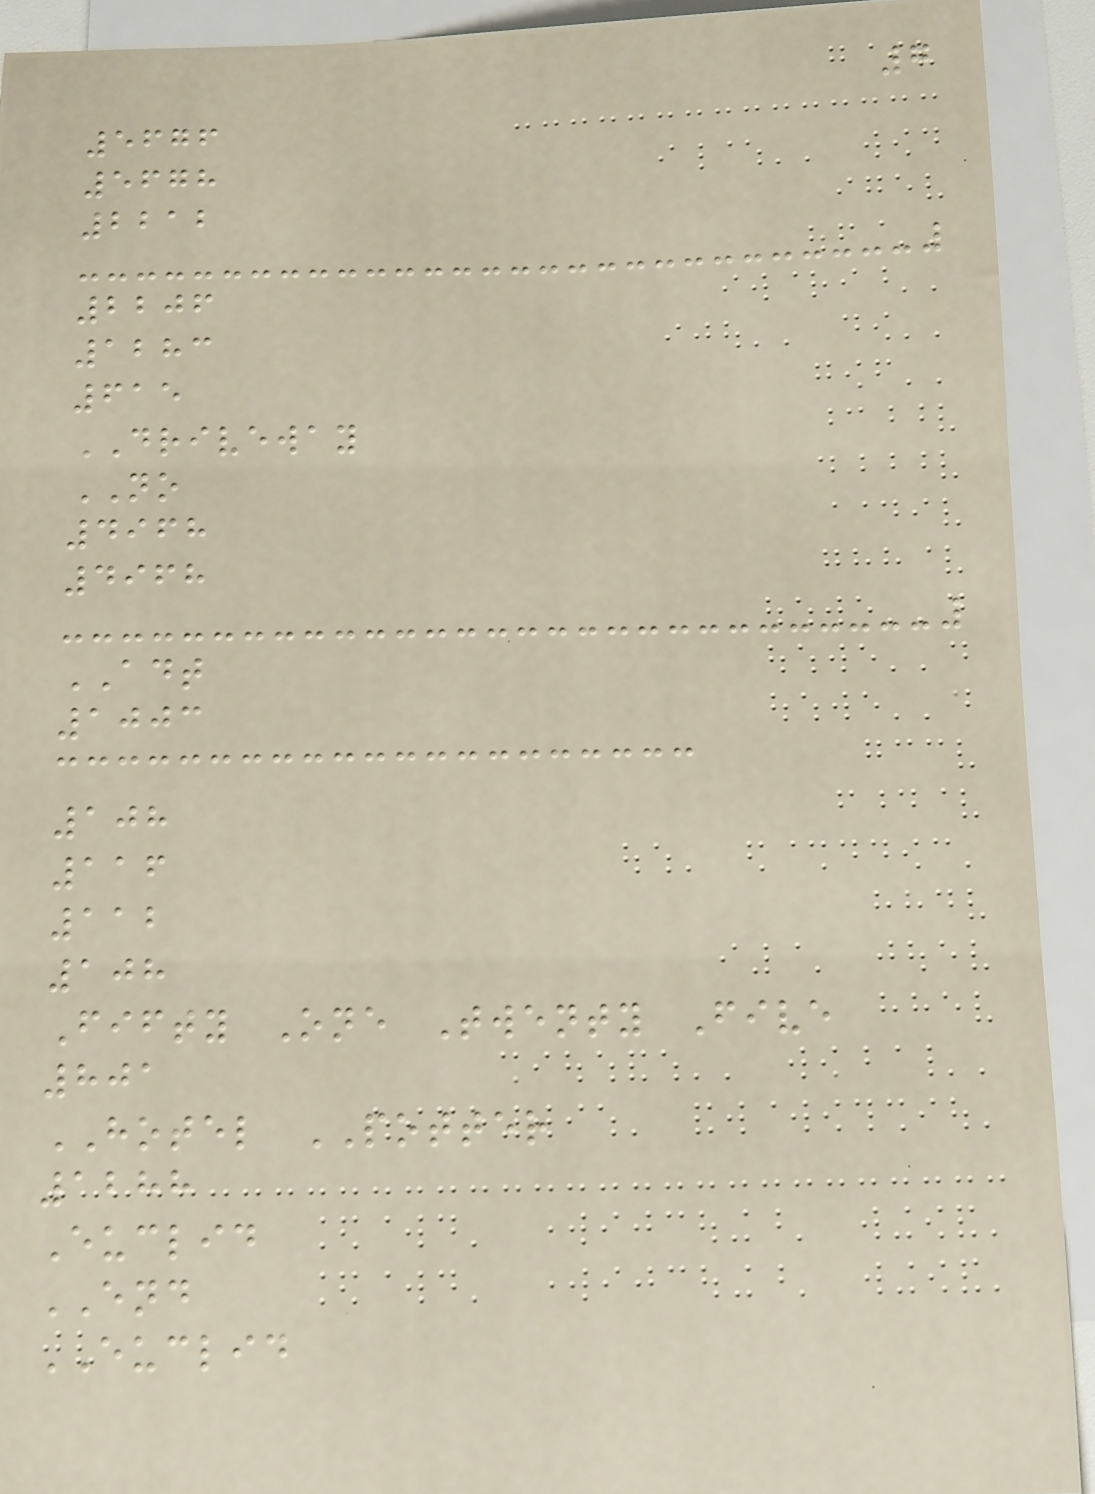7
5676
5678
2212
2206
1283
615
DRIVEWAY
NO
4968
4968
ADT
1003
108
116
112
108
Fifty One Twenty Five
801
HOTEL POTTER
1288
Euclid
END
EUCLID
